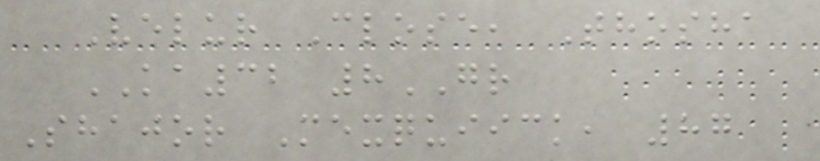Velur Close, Thosha
KA32 8GR
Shajor Mexquiick, 87
